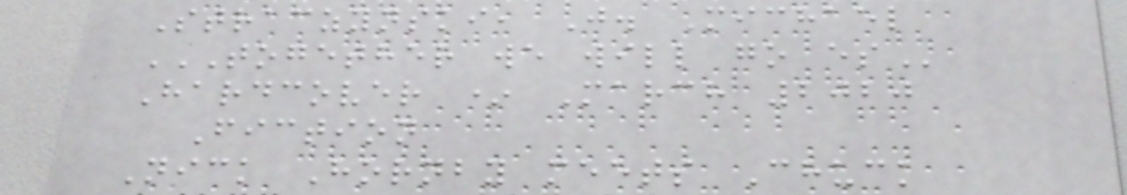Straczynski, J. Michael
TOGETHER WE WILL GO ES
Hardcover * March 2020
Fiction
Nick Hornby meets Chuck
